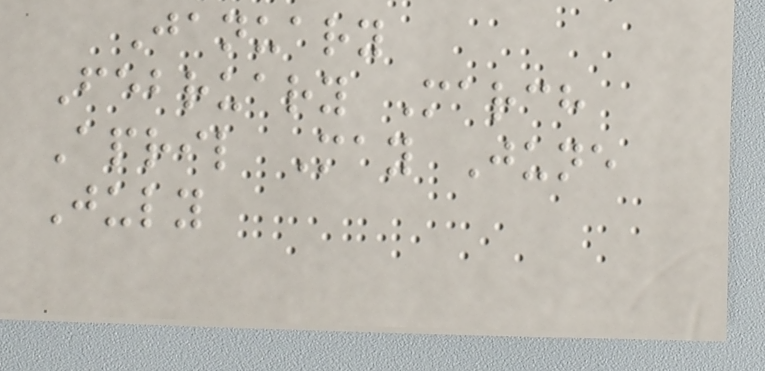January
February March
April May June
July
